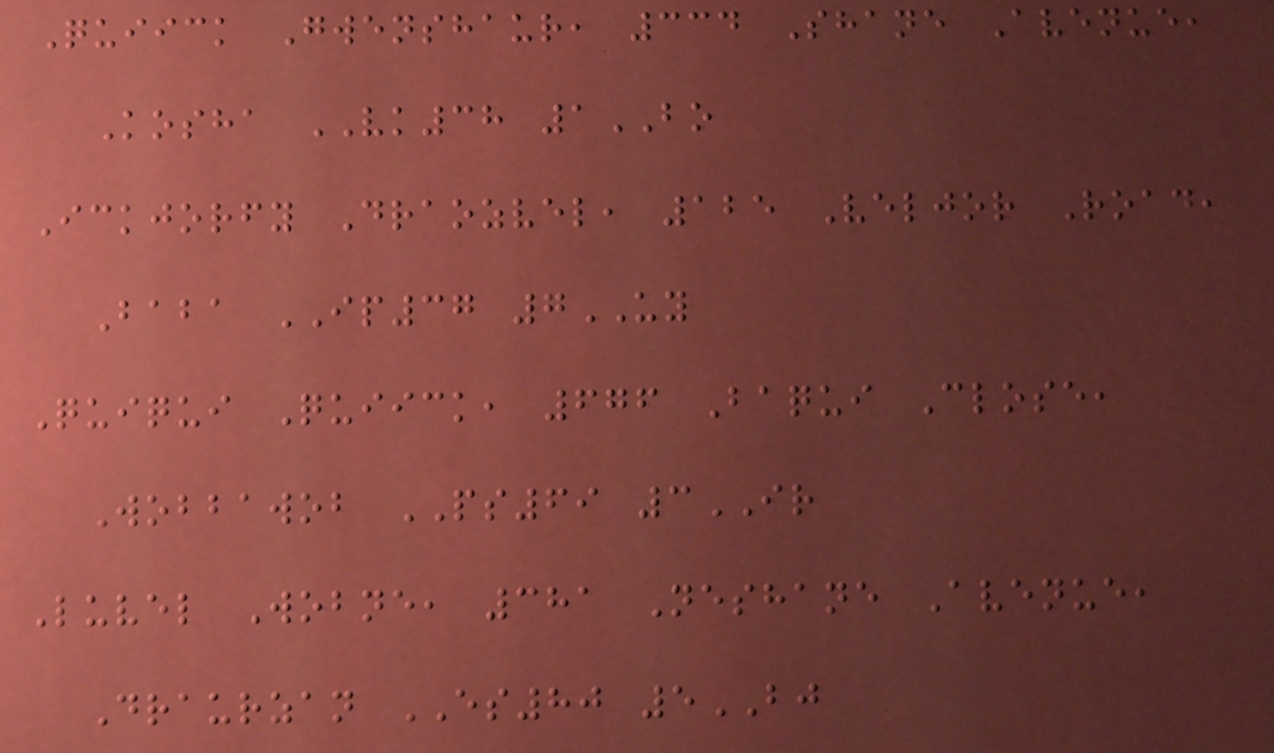Quiick Gwenshaur, 334 Shane Avenue,
Kosha VK38 1BO
Ickjorfy Draozvel, 125 Veljor Road,
Baba IP37 7UY
Quiqui Quiick, 676 Baqui Close,
Wobbawob PS69 3IR
Luvel Wobne, 381 Neshane Avenue,
Draurzan ES80 5BJ
